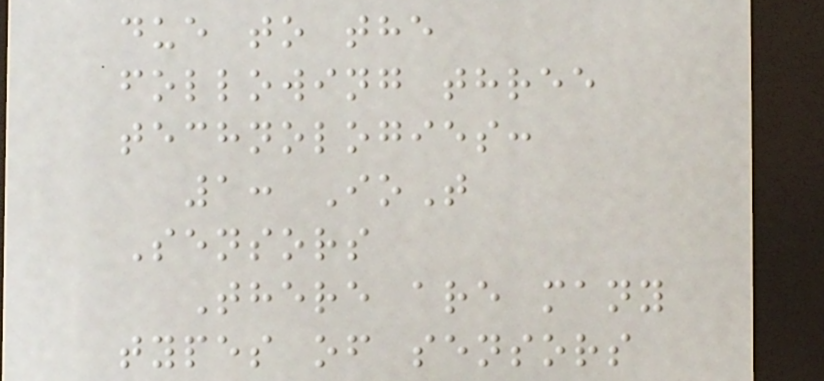due to the
following three
technologies:
1: IoT
Sensors
There are many
types of sensors
